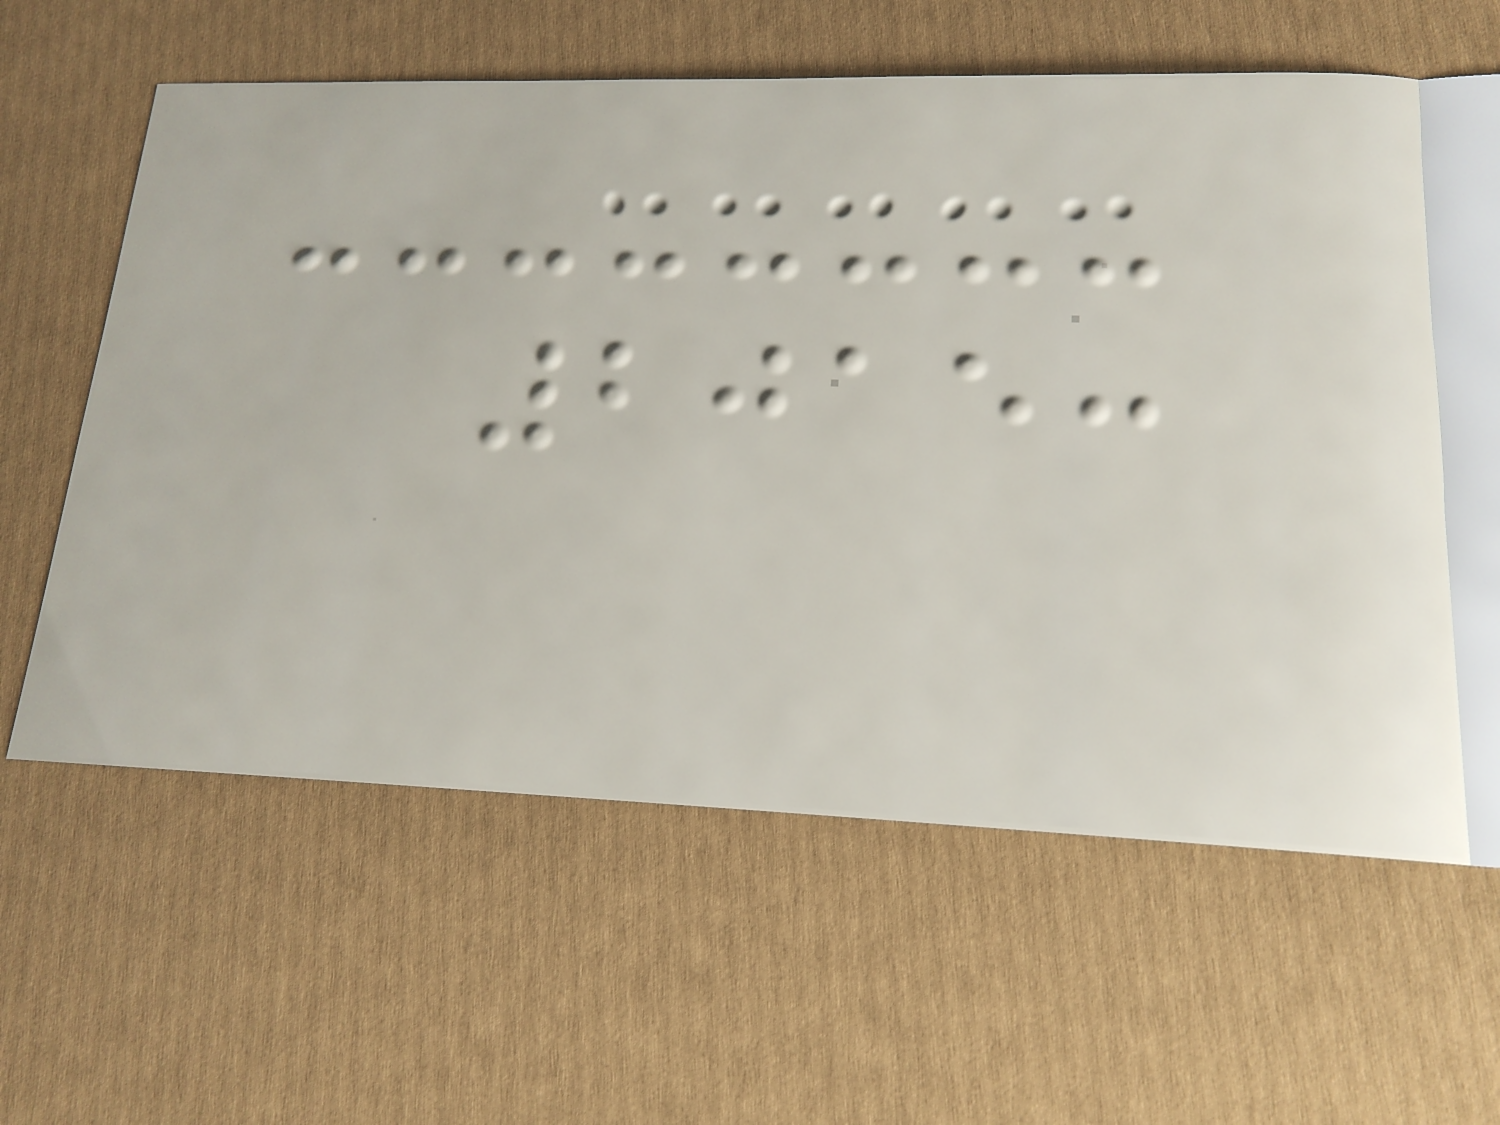2015:
